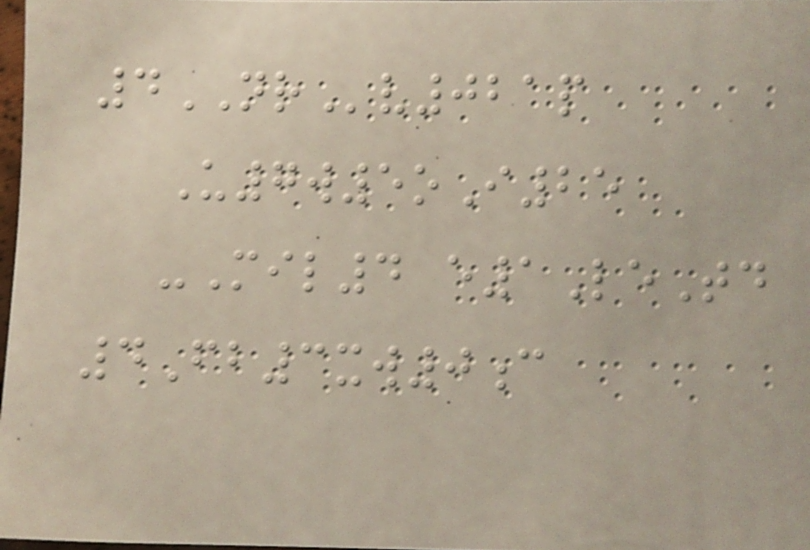4NRv021p
U7w5oI25
-Mil4 e1LeTd
4Fb3xw0c
